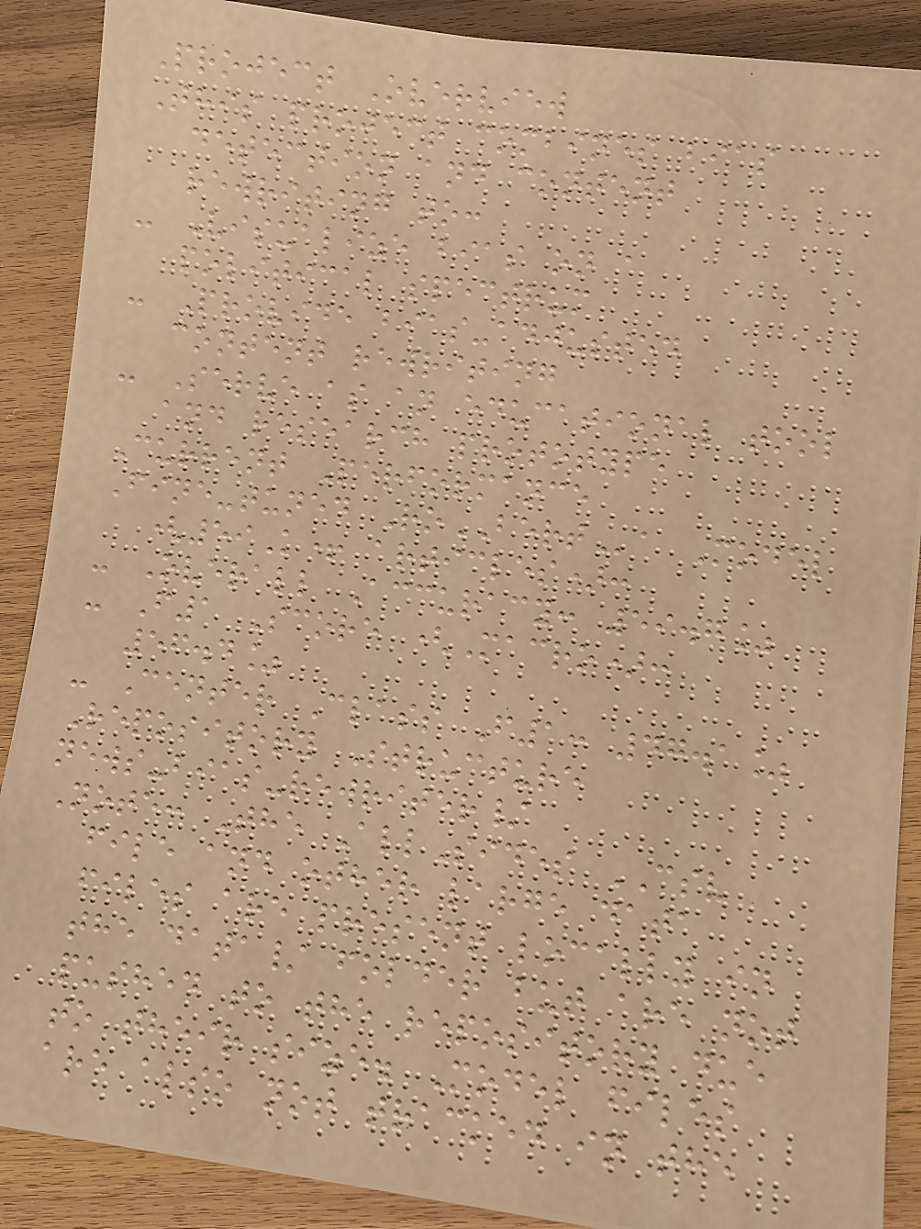Project Overview
This project combines bias
detection and content
rewriting to:
- Visualize bias on a
political spectrum
- Provide bias-adjusted
content rewriting
- Serve as an educational tool
and research prototype
Current Performance
Fine-tuned RoBERTa Model
(59K+ articles):
- Overall Accuracy: 59.7%
- F1 Score (Macro):
56.4%
- Center Class F1: 47.1%
Repository Structure
news-bias-rewriter/
Note: The AllSides CSV
file and other large data
files are present locally in
the data/ folder but are not
pushed to the repository due
to their size. Model files
are also not tracked in the
